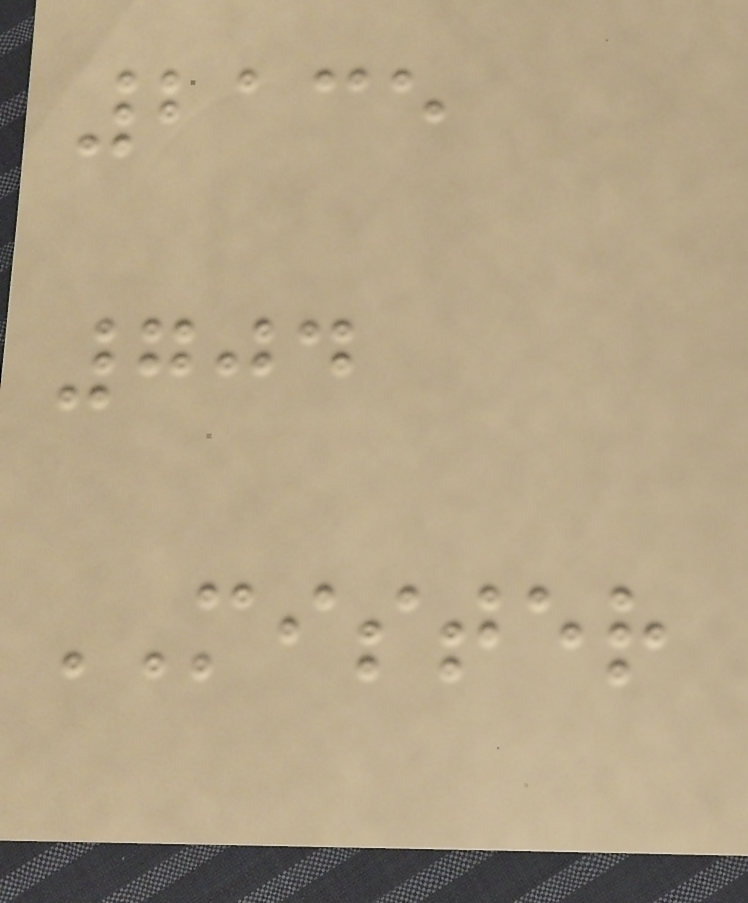2135
704
MISTER
